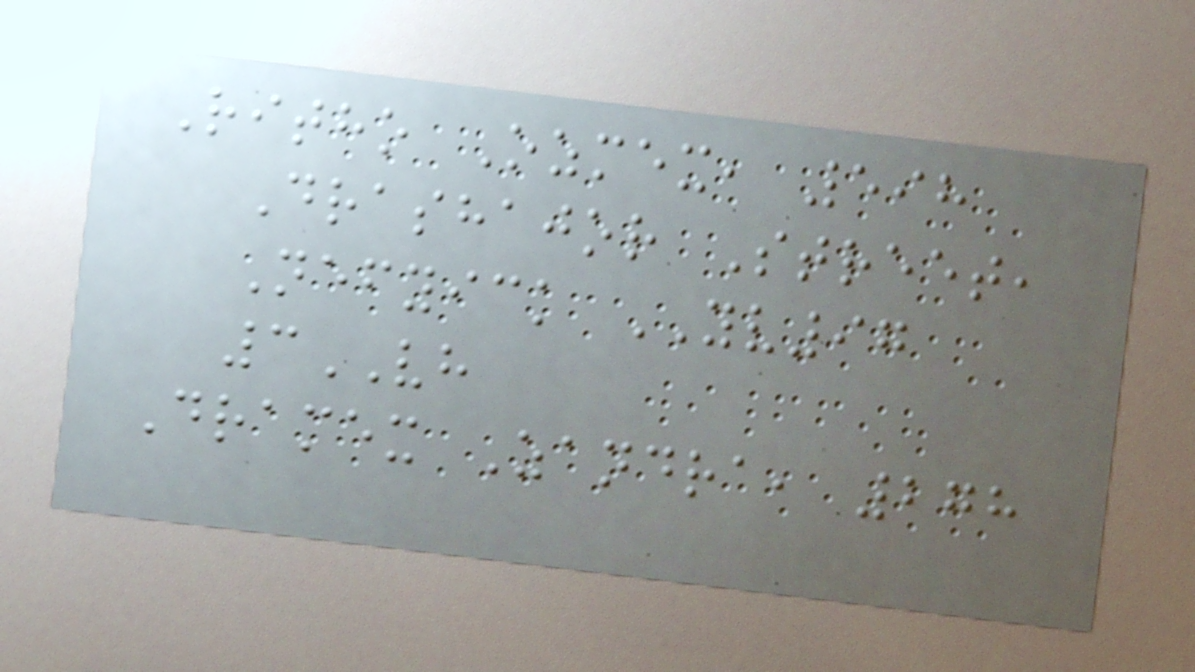Ritho Ozmex, 598
Drashajor Street,
Nefyick YV97
3VH
Dramex Zandra, 278
